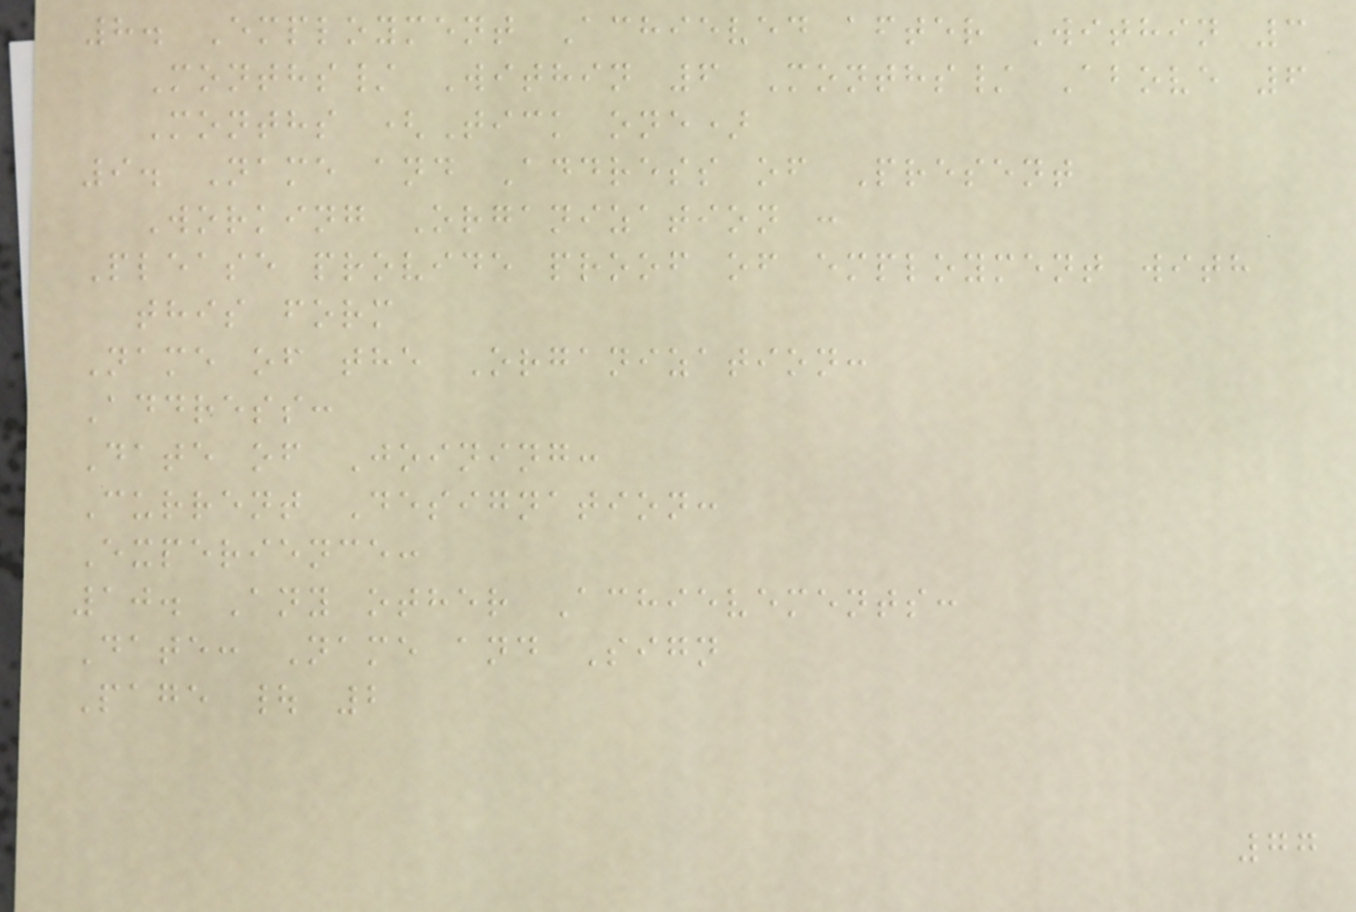8. Employment Achieved after Within 3
Months/ Within 6 Months/ Above 6
Months (Tick one)
9. Name and Address of Present
Working Organization :
Please provide proof of employment with
this form
Name of the Organization:
Address:
Date of Joining:
Current Designation:
Experience:
10. Any other Achievements:
Date: Name and Sign
Page | 2
77
